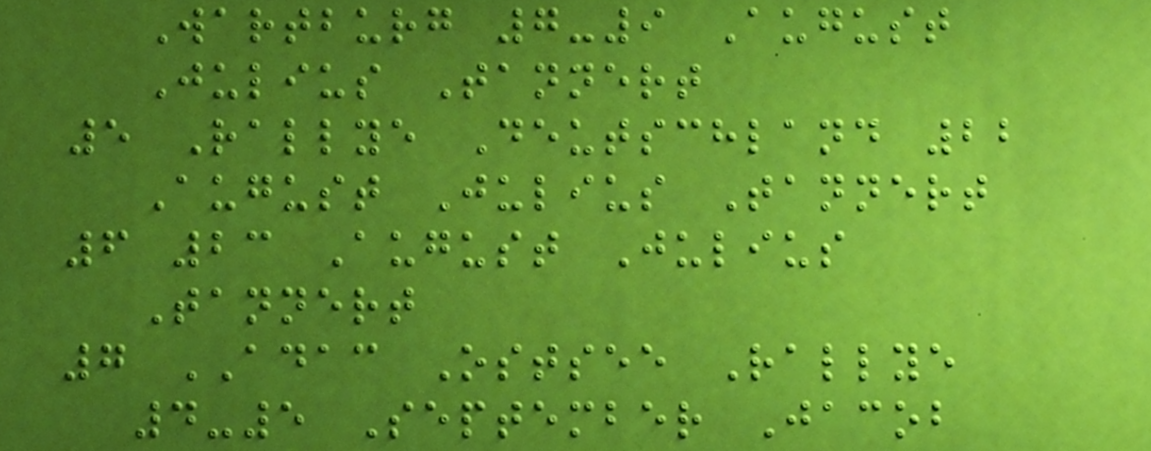Wartburg 7-9 August
Julius Tannert
5 Rallye Deutschland 22
August Julius Tannert
6 23 August Julius
Tannert
7 ADAC Ostsee Rallye
4-5 September Jacob
